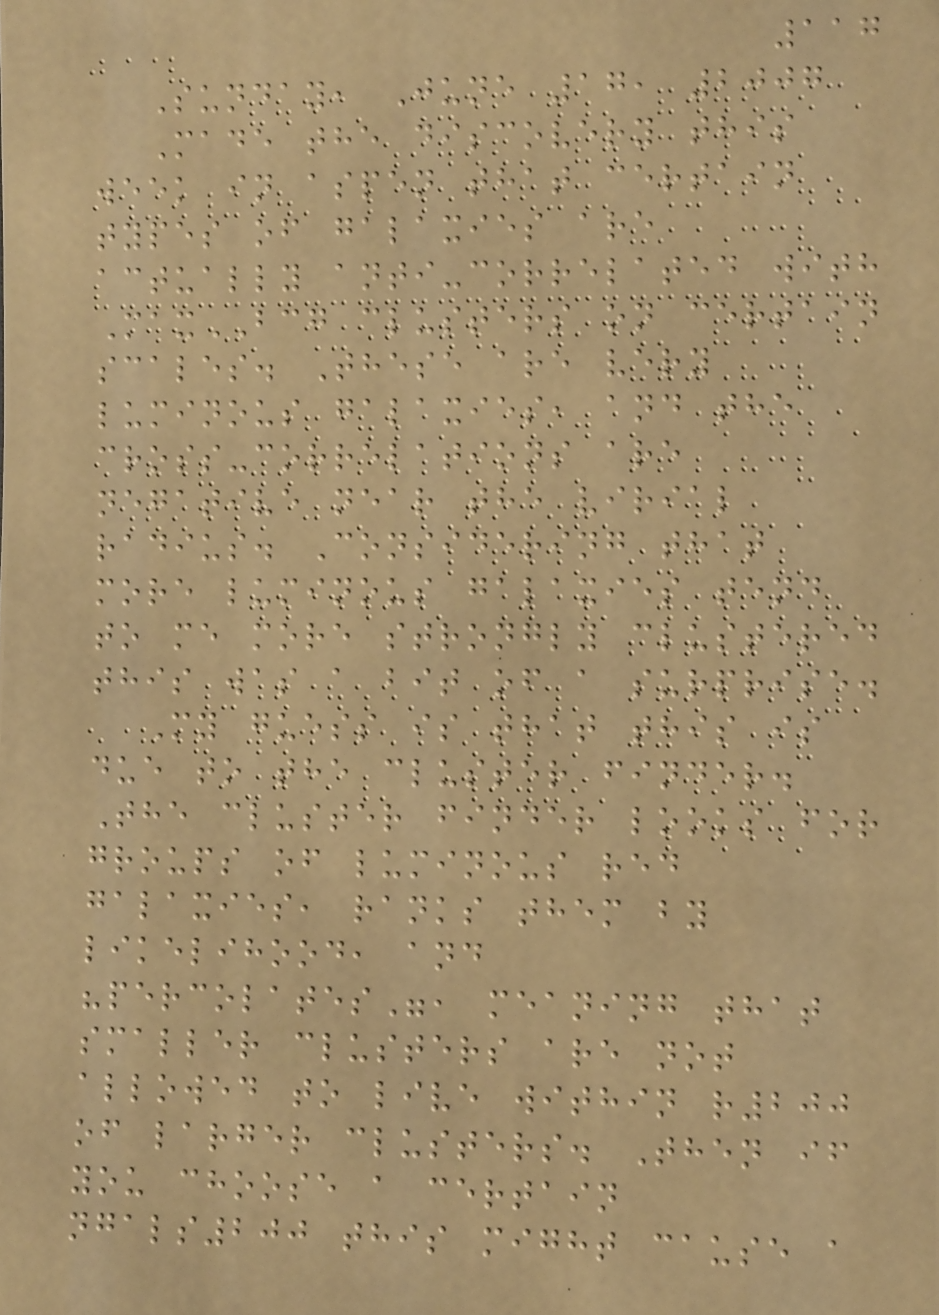117
Sunday, June 17, 2007
Made the discovery this
week in aspen that certain
types of galaxies are
actually anti-correlated with
MaxBCG clusters on certain
scales. These are very
luminous galaxies, and the
cross-correlations are
negative near the virial
radius. Considering that
more luminous galaxies tend
to me more strongly clustered
this was a bit of a surprise.
My guess is that this is
due to the cluster finder.
The cluster finder looks for
groups of luminous red
galaxies, ranks them by
likelihood, and
"percolates", meaning that
smaller clusters are not
allowed to live within r200
of larger clusters. Then if
you choose a certain
ngals200 this might cause a
